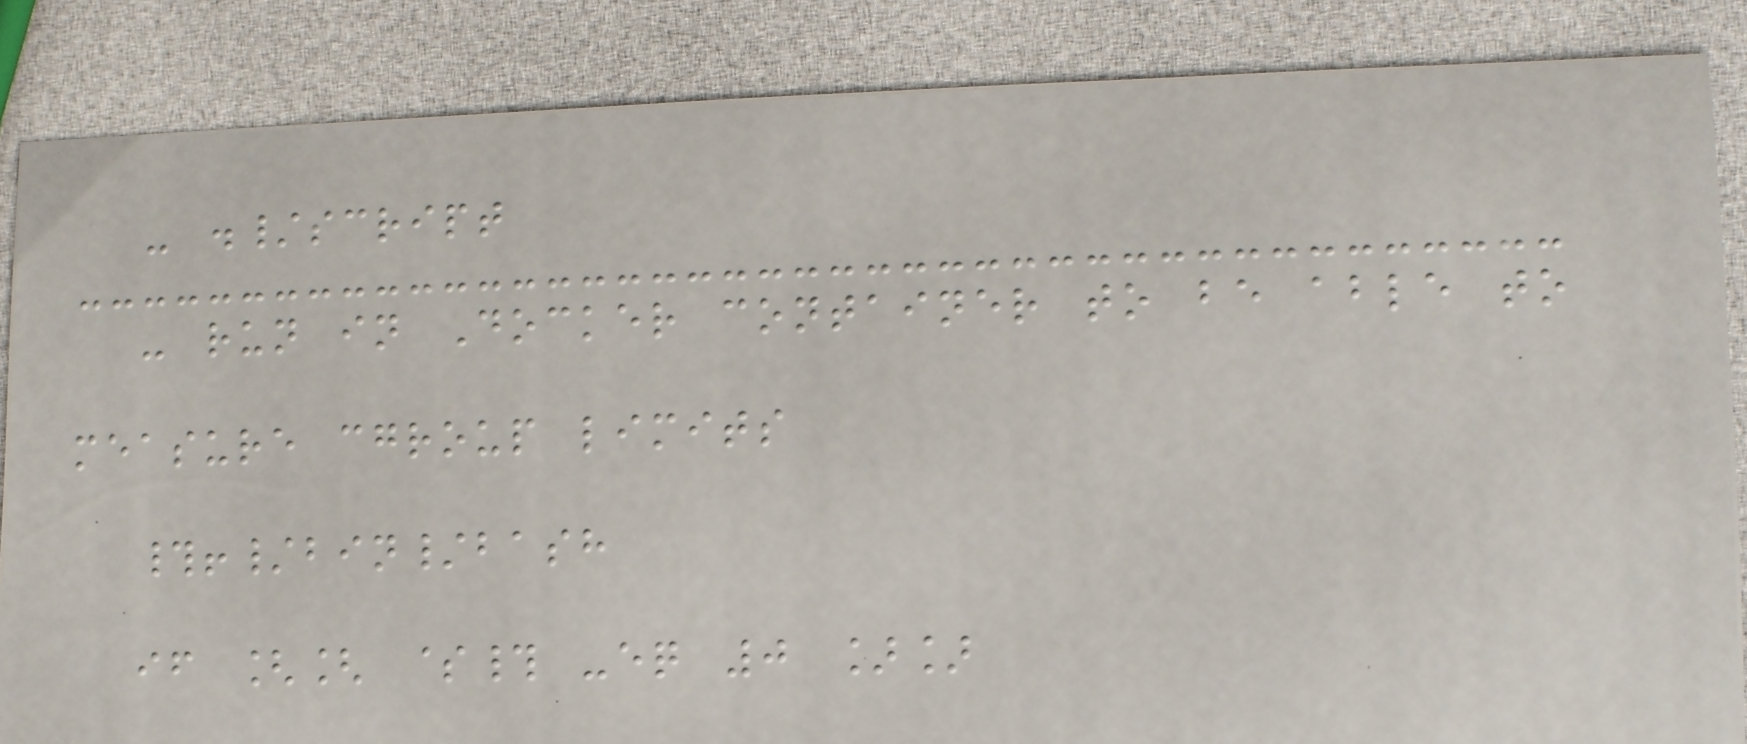- ./script
- run in Docker container to be able to
measure cgroup limits
#!/bin/bash
if [[ $# -eq 0 ]]
